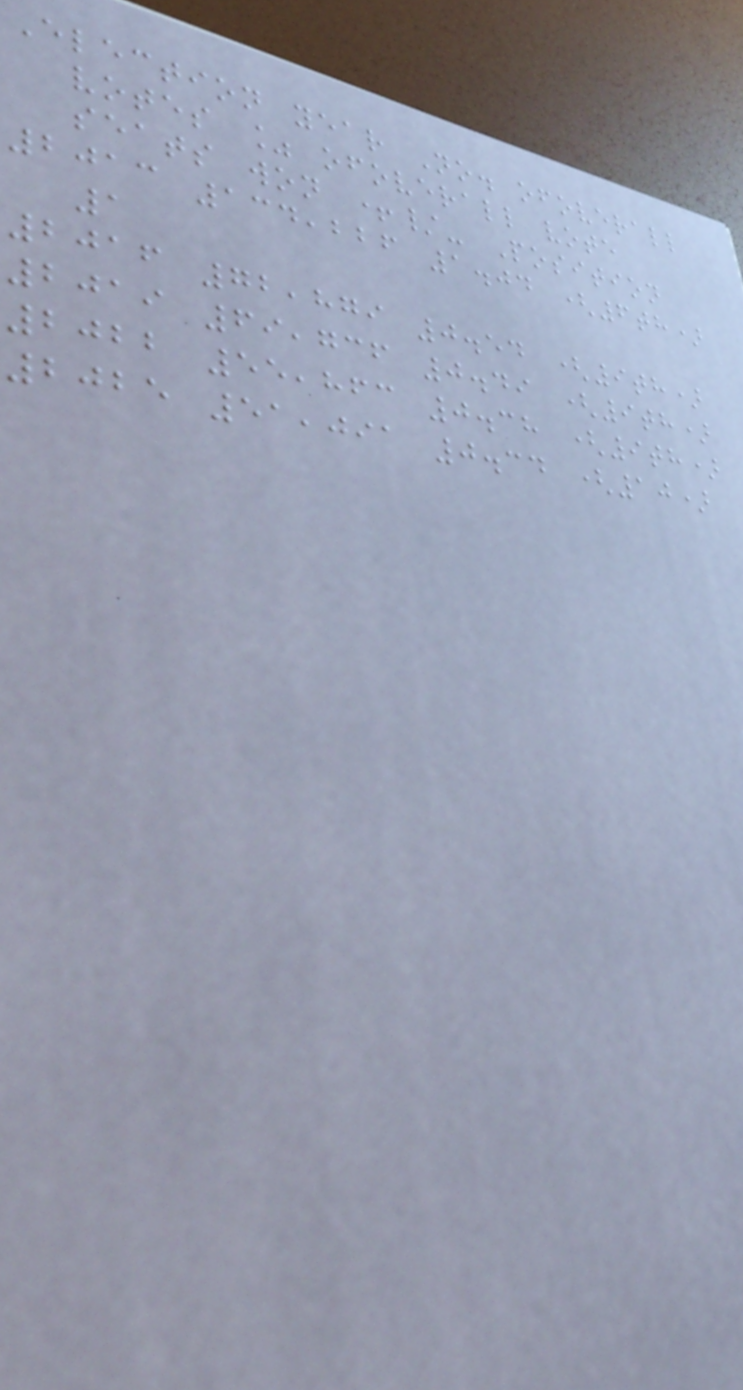Election year No. ofoverall
votes % ofoverall vote
seats won +/- Position
2013 134,226 1.04 (6th)
1
2016 72,879 0.54 (9th)
2019 69,736 0.49 (9th)
2022 55,863 0.38 (9th)
2025 51,091 0.34 (10)
